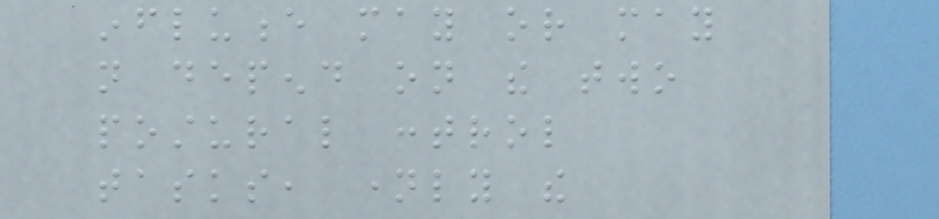influence may or may
not depend on the two
postural control
tasks, namely the
